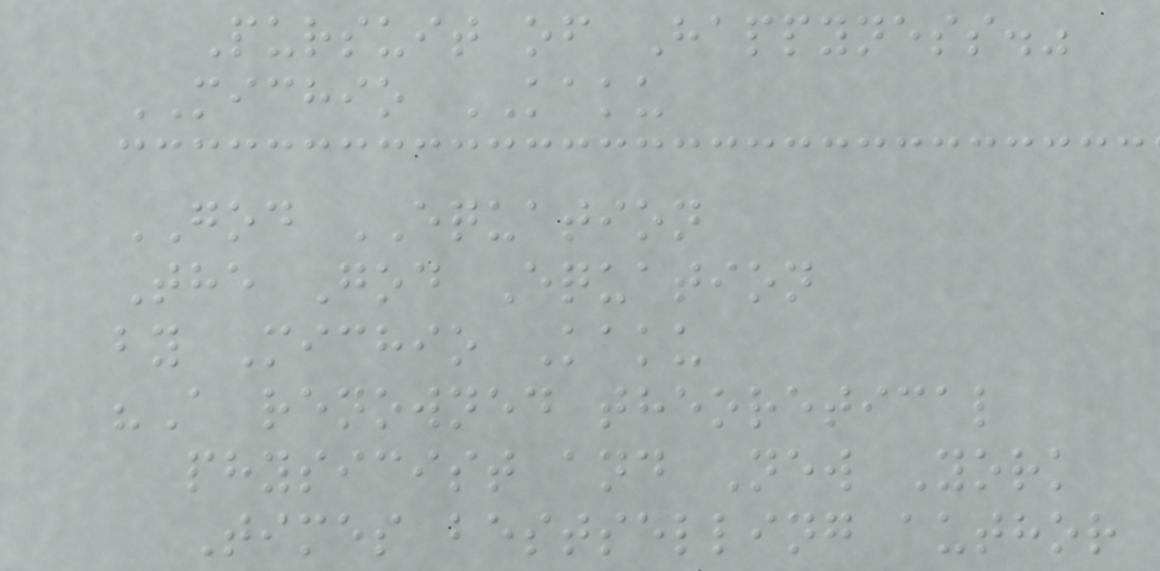Pursuit of Happyness."
MICHIO KAKU
GOD EQUATION
The God Equation
by Michio Kaku
"A renowned theoretical
physicist and New York
Times bestselling author
